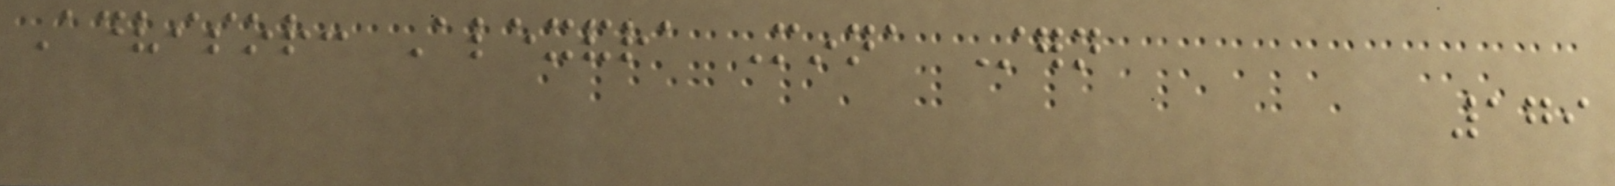Advisor: Alexandra Minna Stern
179
